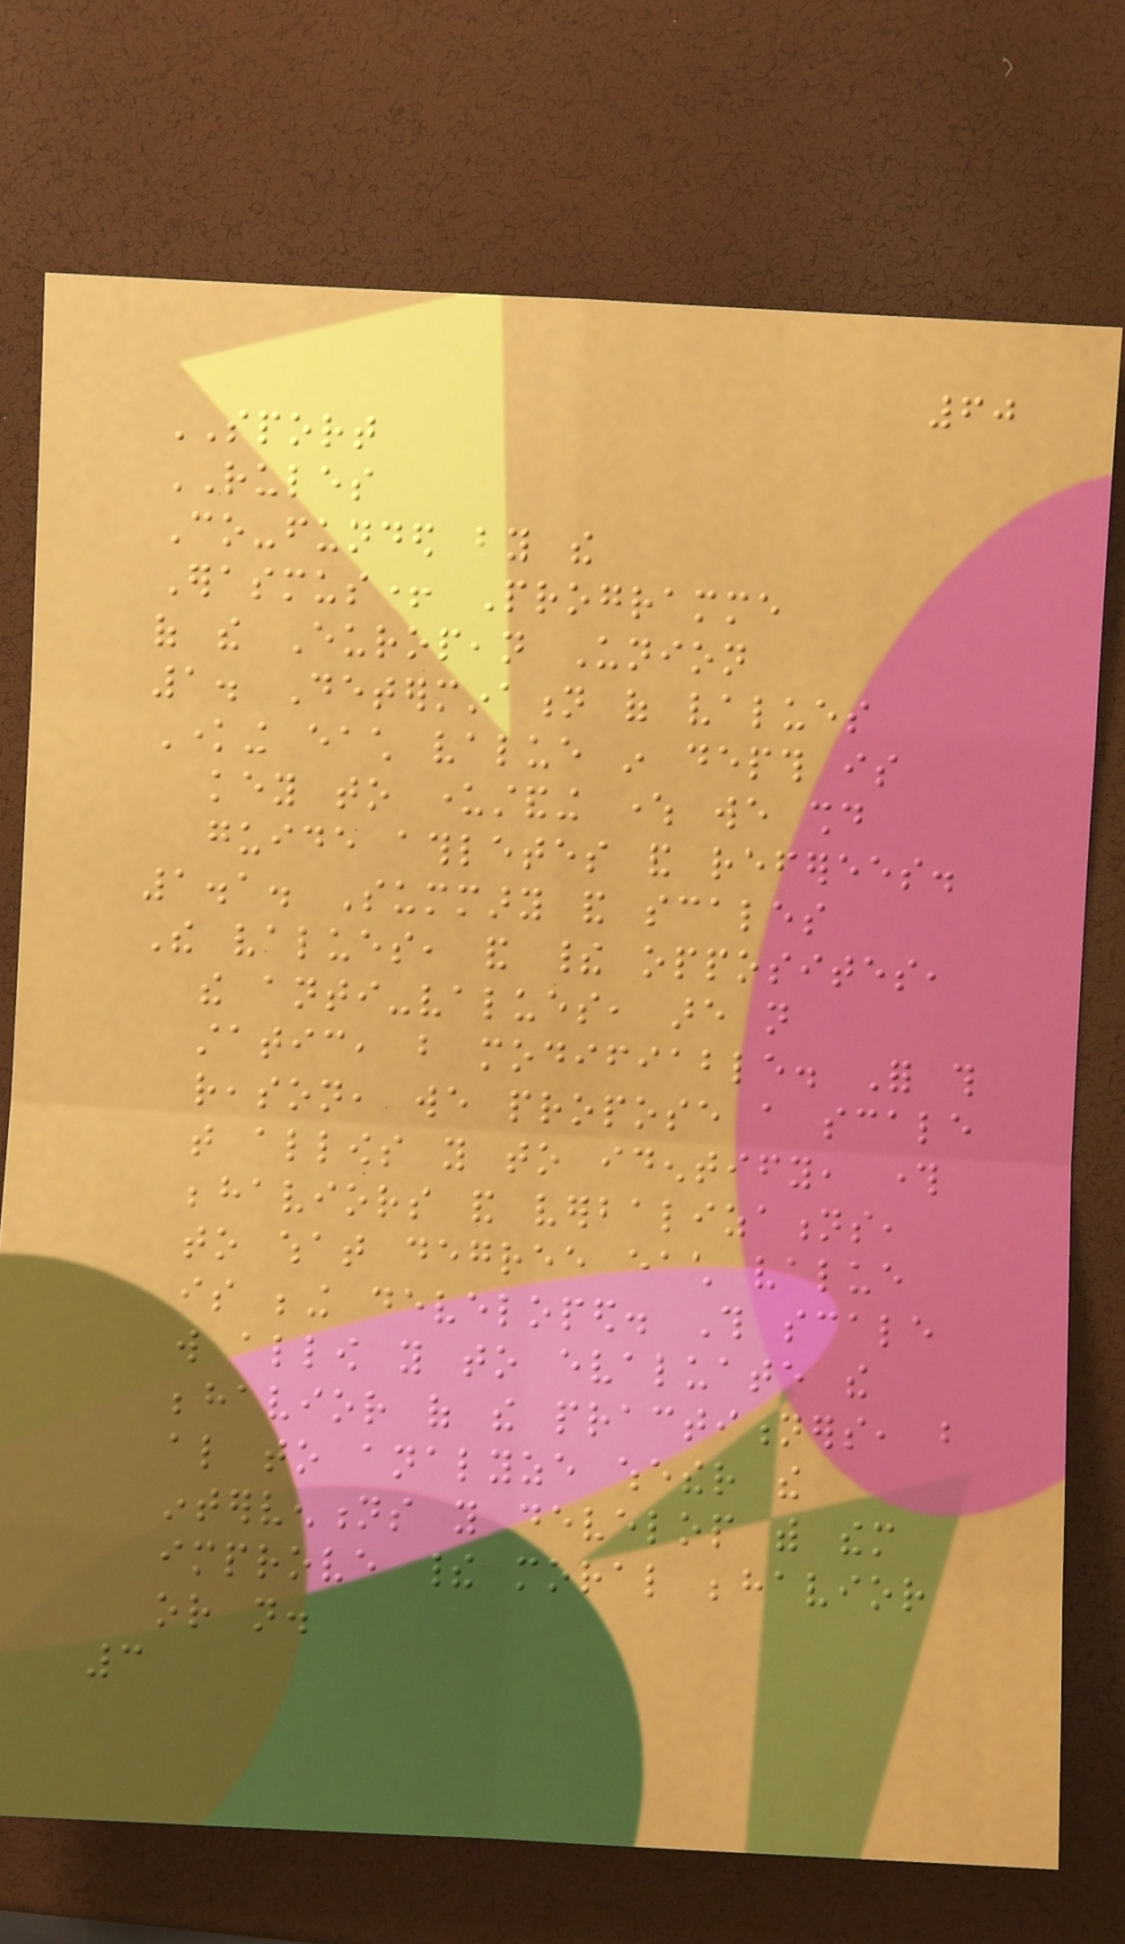60
SPORT
RULES
Co-funded by the
Erasmus+ Programme
of the European Union
1. Determination of values
Knowing each value in depth is
key to understanding where we should
guide athletes and referees.
1.1. Summary and scales
The values, and their opposites,
the anti-values, are not
static, but modifiable. For this
reason, we propose a scale
that allows you to identify, through
behaviors and verbalizations,
to what degree each value
is being developed. This scale
will allow you to evaluate the
behavior of the practitioners, but
also to analyze whether the
interventions you develop with them
improve their moral behavior
or not.
3
